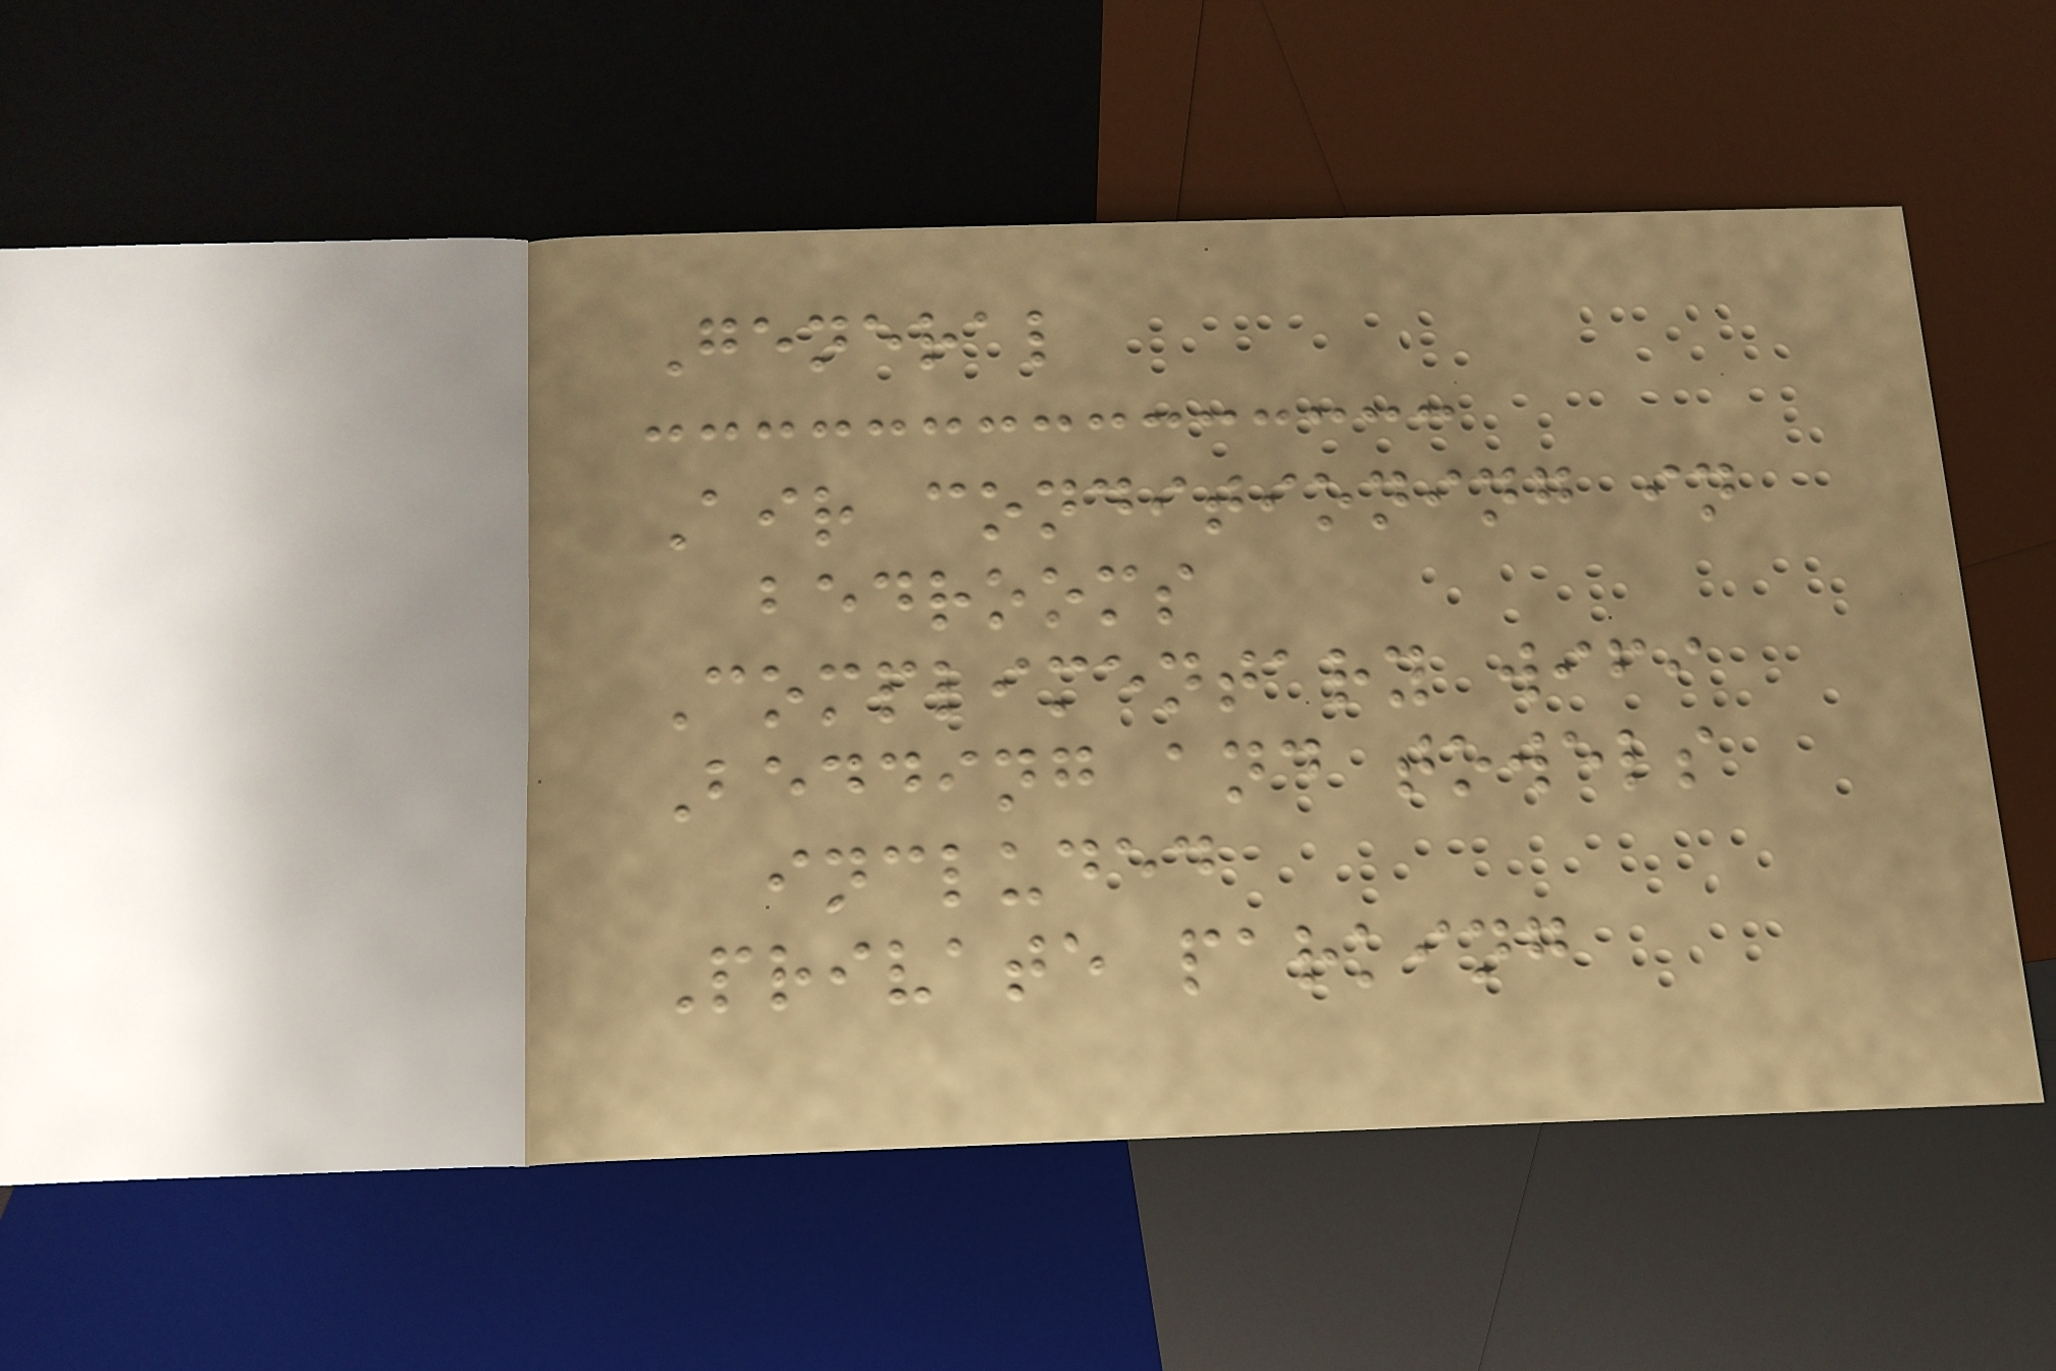General
Air conditioning in
bedrooms
Complimentary wifi
Bedding and towels
included
Private parking
